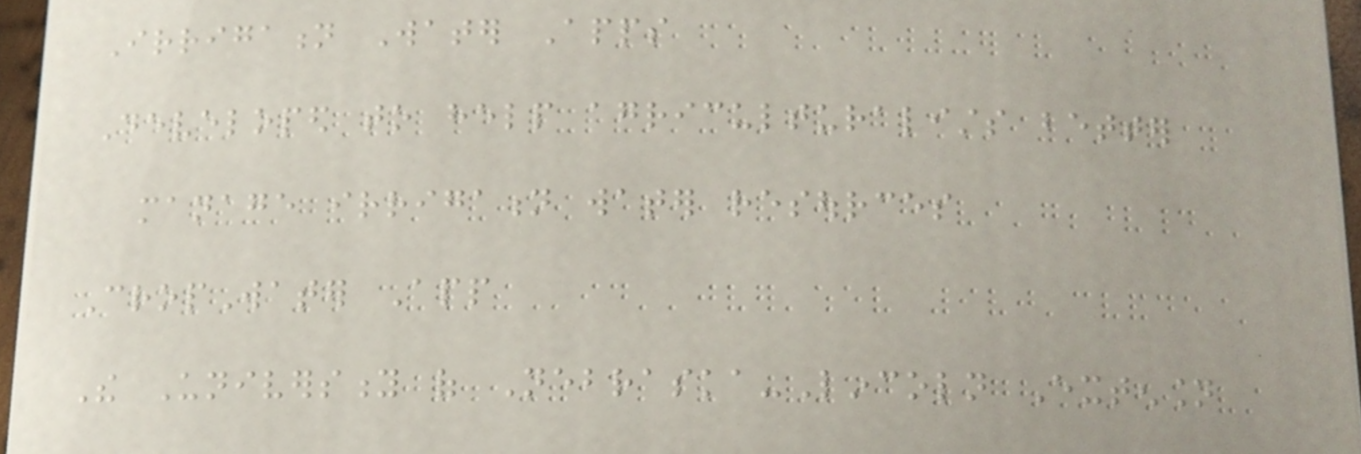Irrigation Water Apps
Developed to help agriculturalists better
manage irrigation water resources
CropWater App
The University of Nebraska-Lincoln Extension
